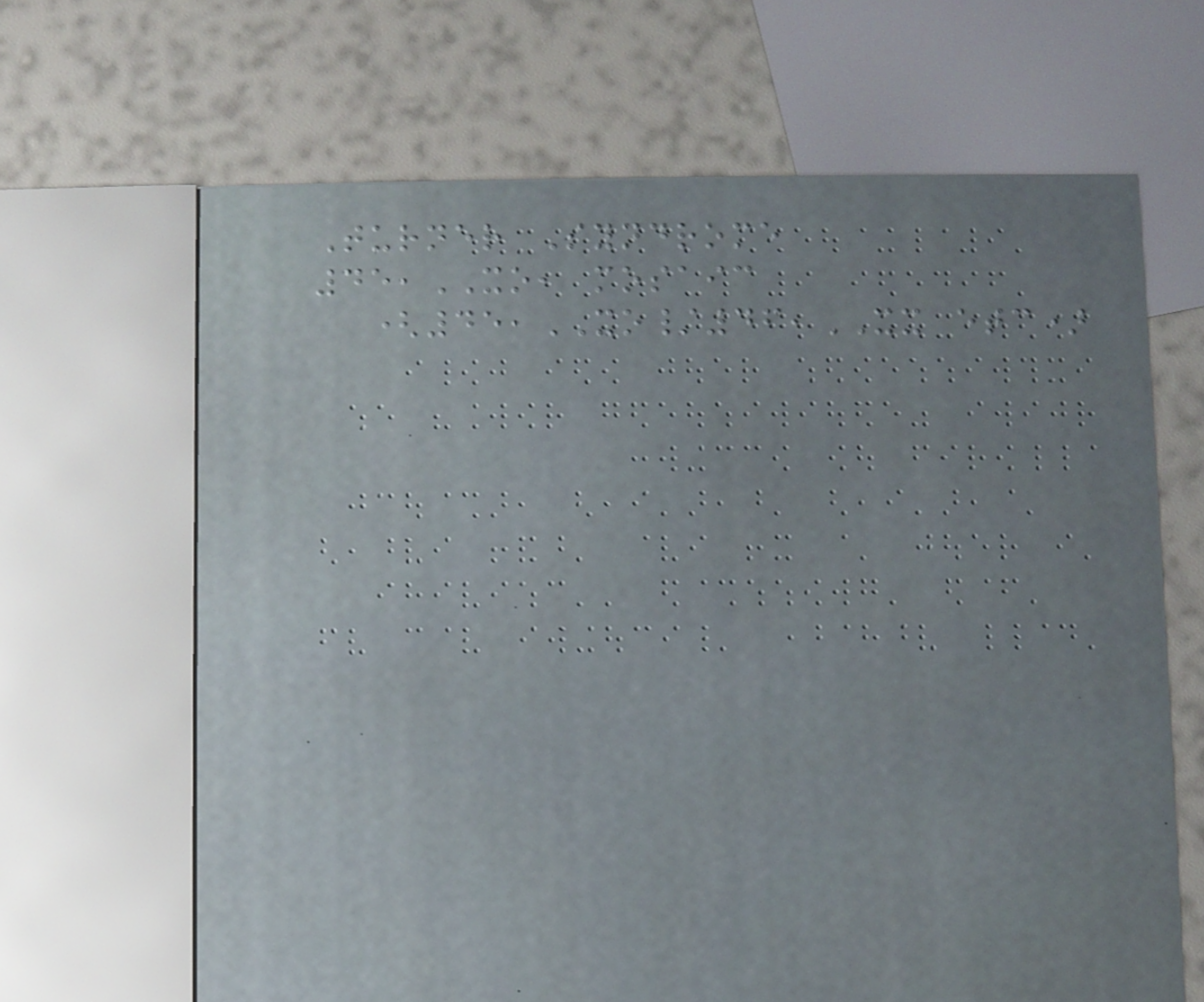Turner Syndrome
45,XO, mosaic
(45,XO/46,XX etc)
